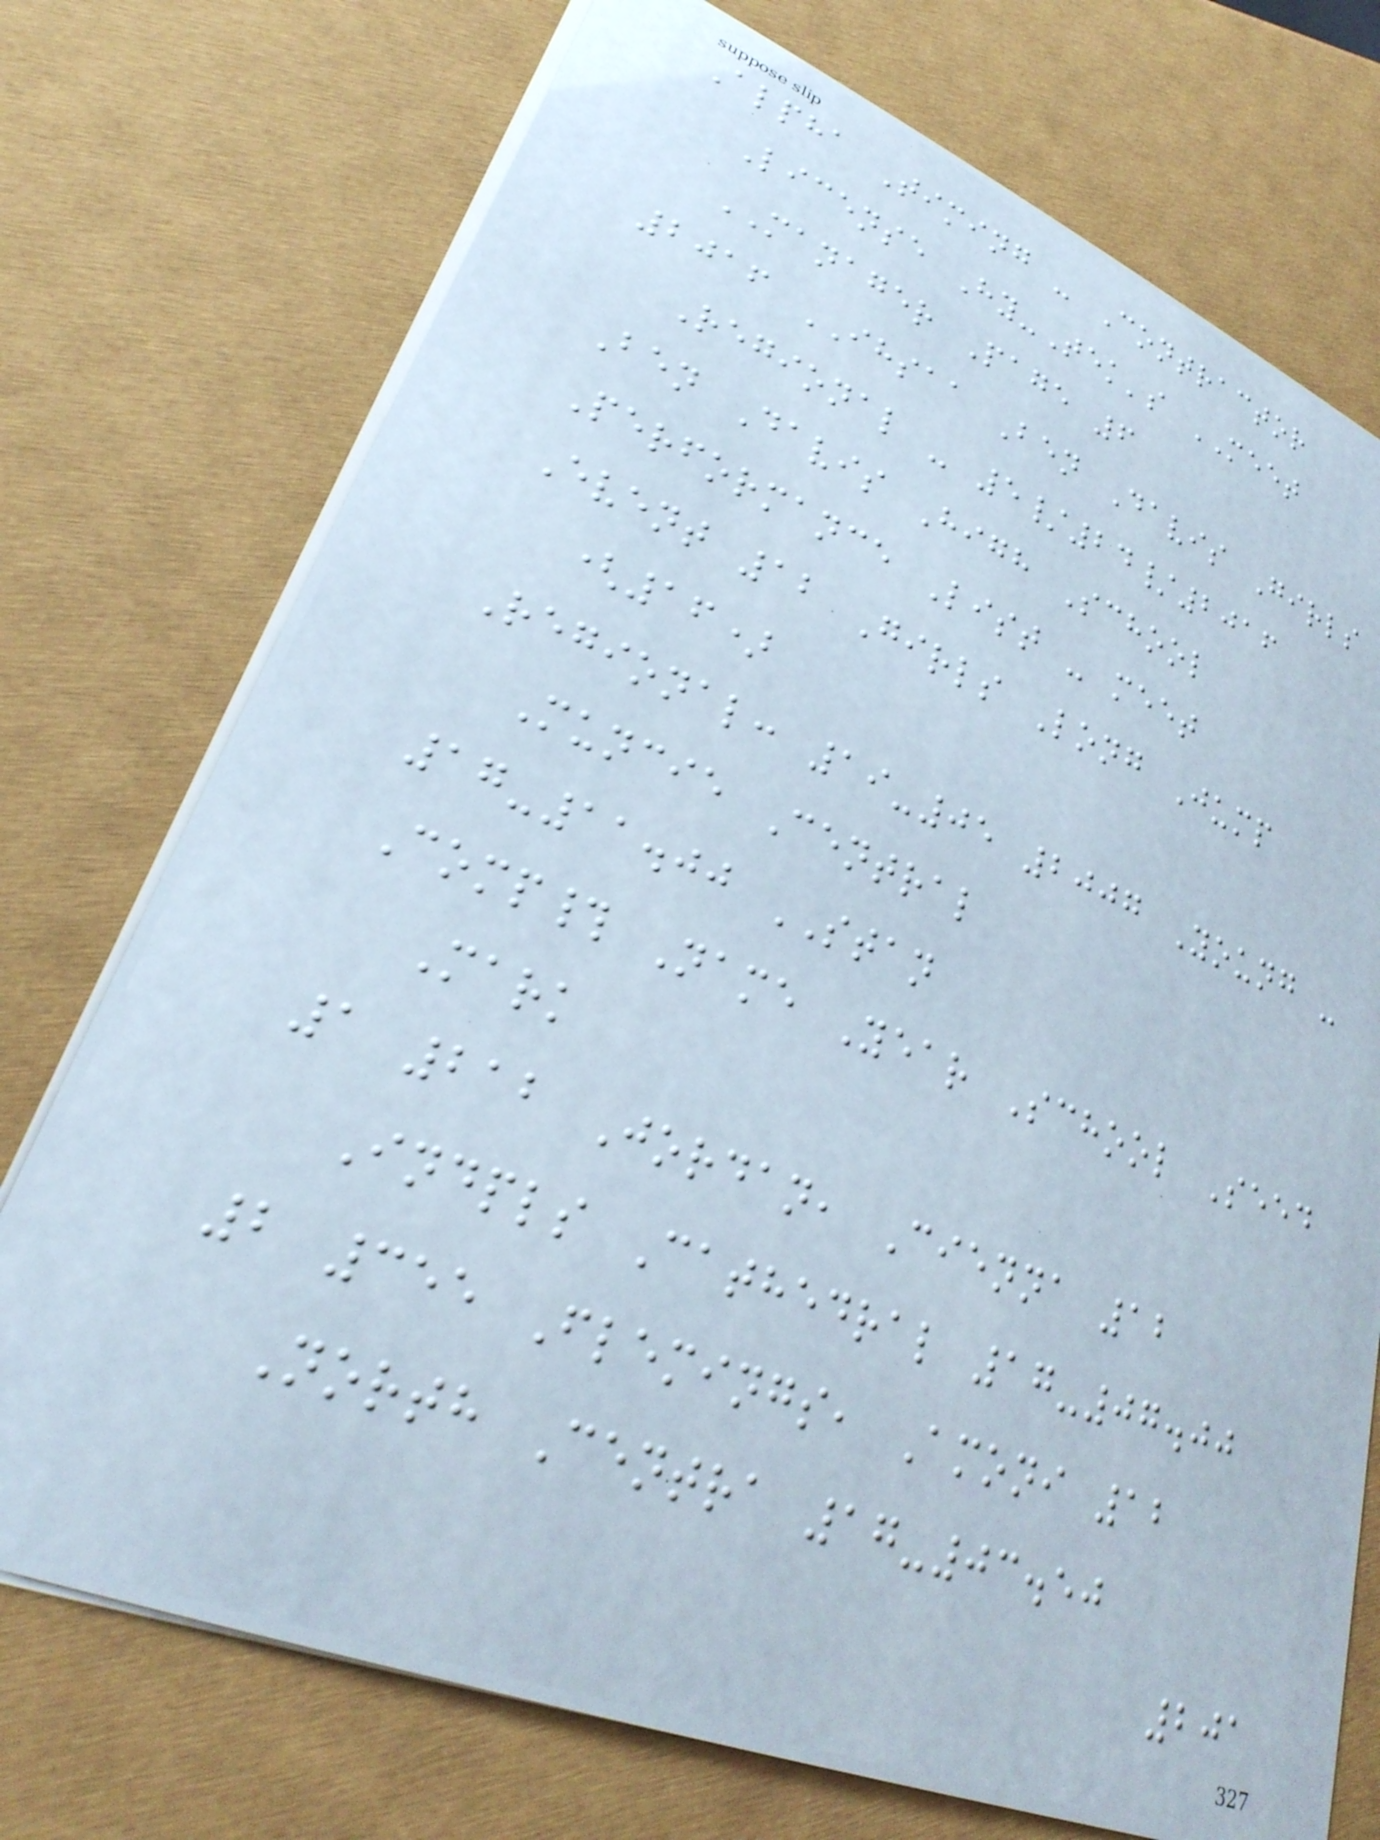Alpha Timing - Contractor
License Hy-Tek's MEET
MANAGER Page 6
2016 IHSAA Ben Davis Girls
Regional - 5/24/2016
Ben Davis High School
Performance List - meet
Event 12 Girls Long Jump
(16)
Regional: 19-05 2007 Young -
Muncie Central
17-11.00 STAN
Comp# Name Year School Seed
Mark
1 212 Jordan, Cienna 12
Indpls Cathedral 17-07.00
2 355 Flemings, Amoni 12
North Centra 17-03.50
201
